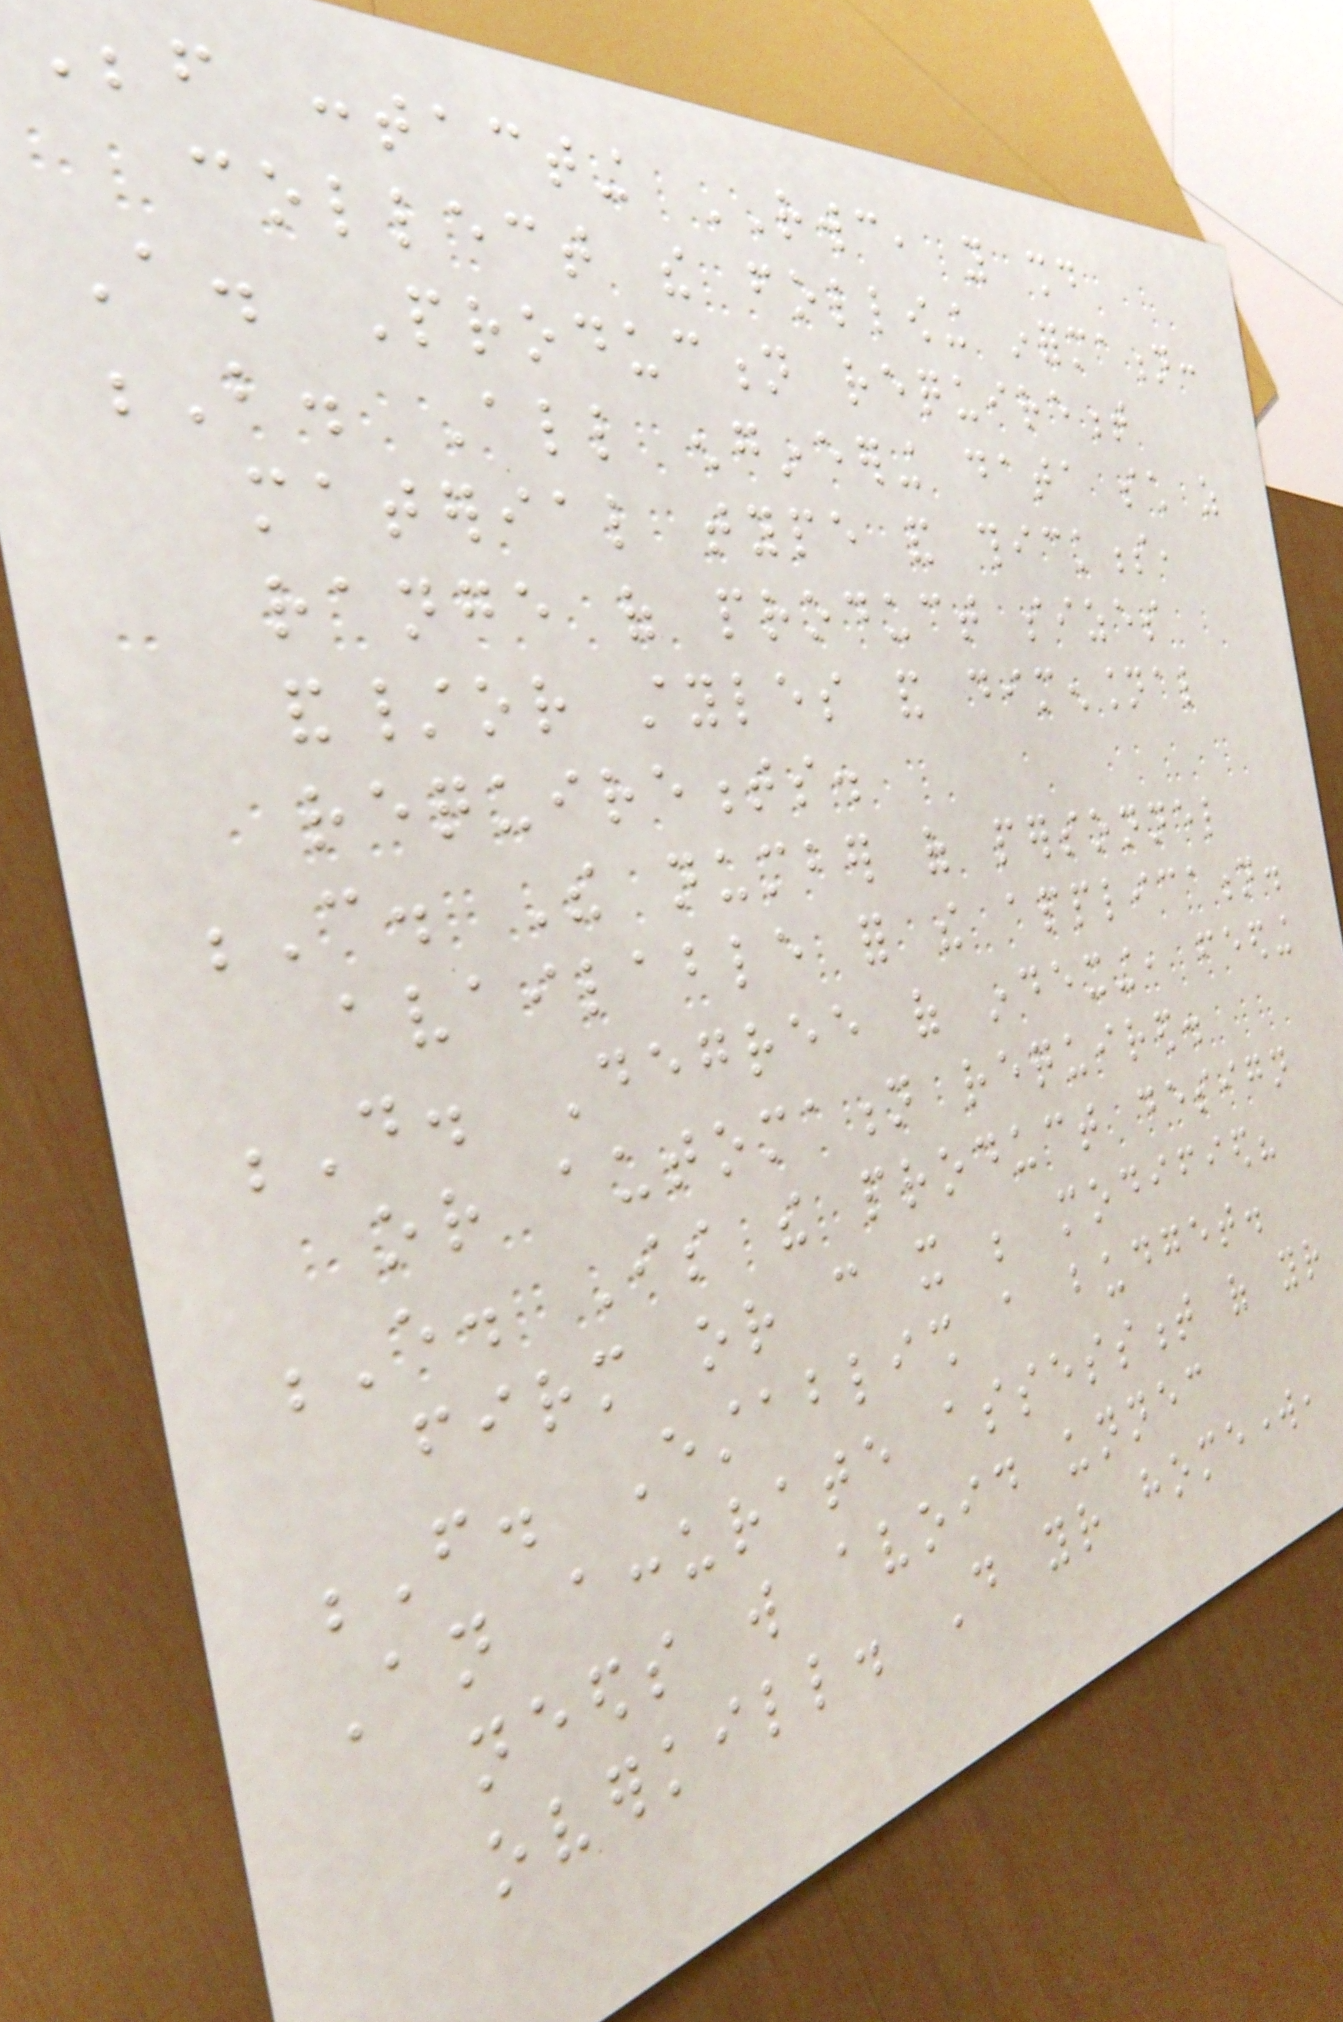Before contacting RWC, you should
collect the following information:
A. Production requirement
B. All engineering data such as
material type and thickness,
range of product sizes
and/or styles and dimensional
requirements.
C. The number of personnel
available for the application.
D. Degree of indexing, feeding
or automation required.
E. Is the product design
firm or can it be modified?
F. Establish a budget.
An accurate assessment of your
needs will avoid unnecessary
overkill. Do your homework,
